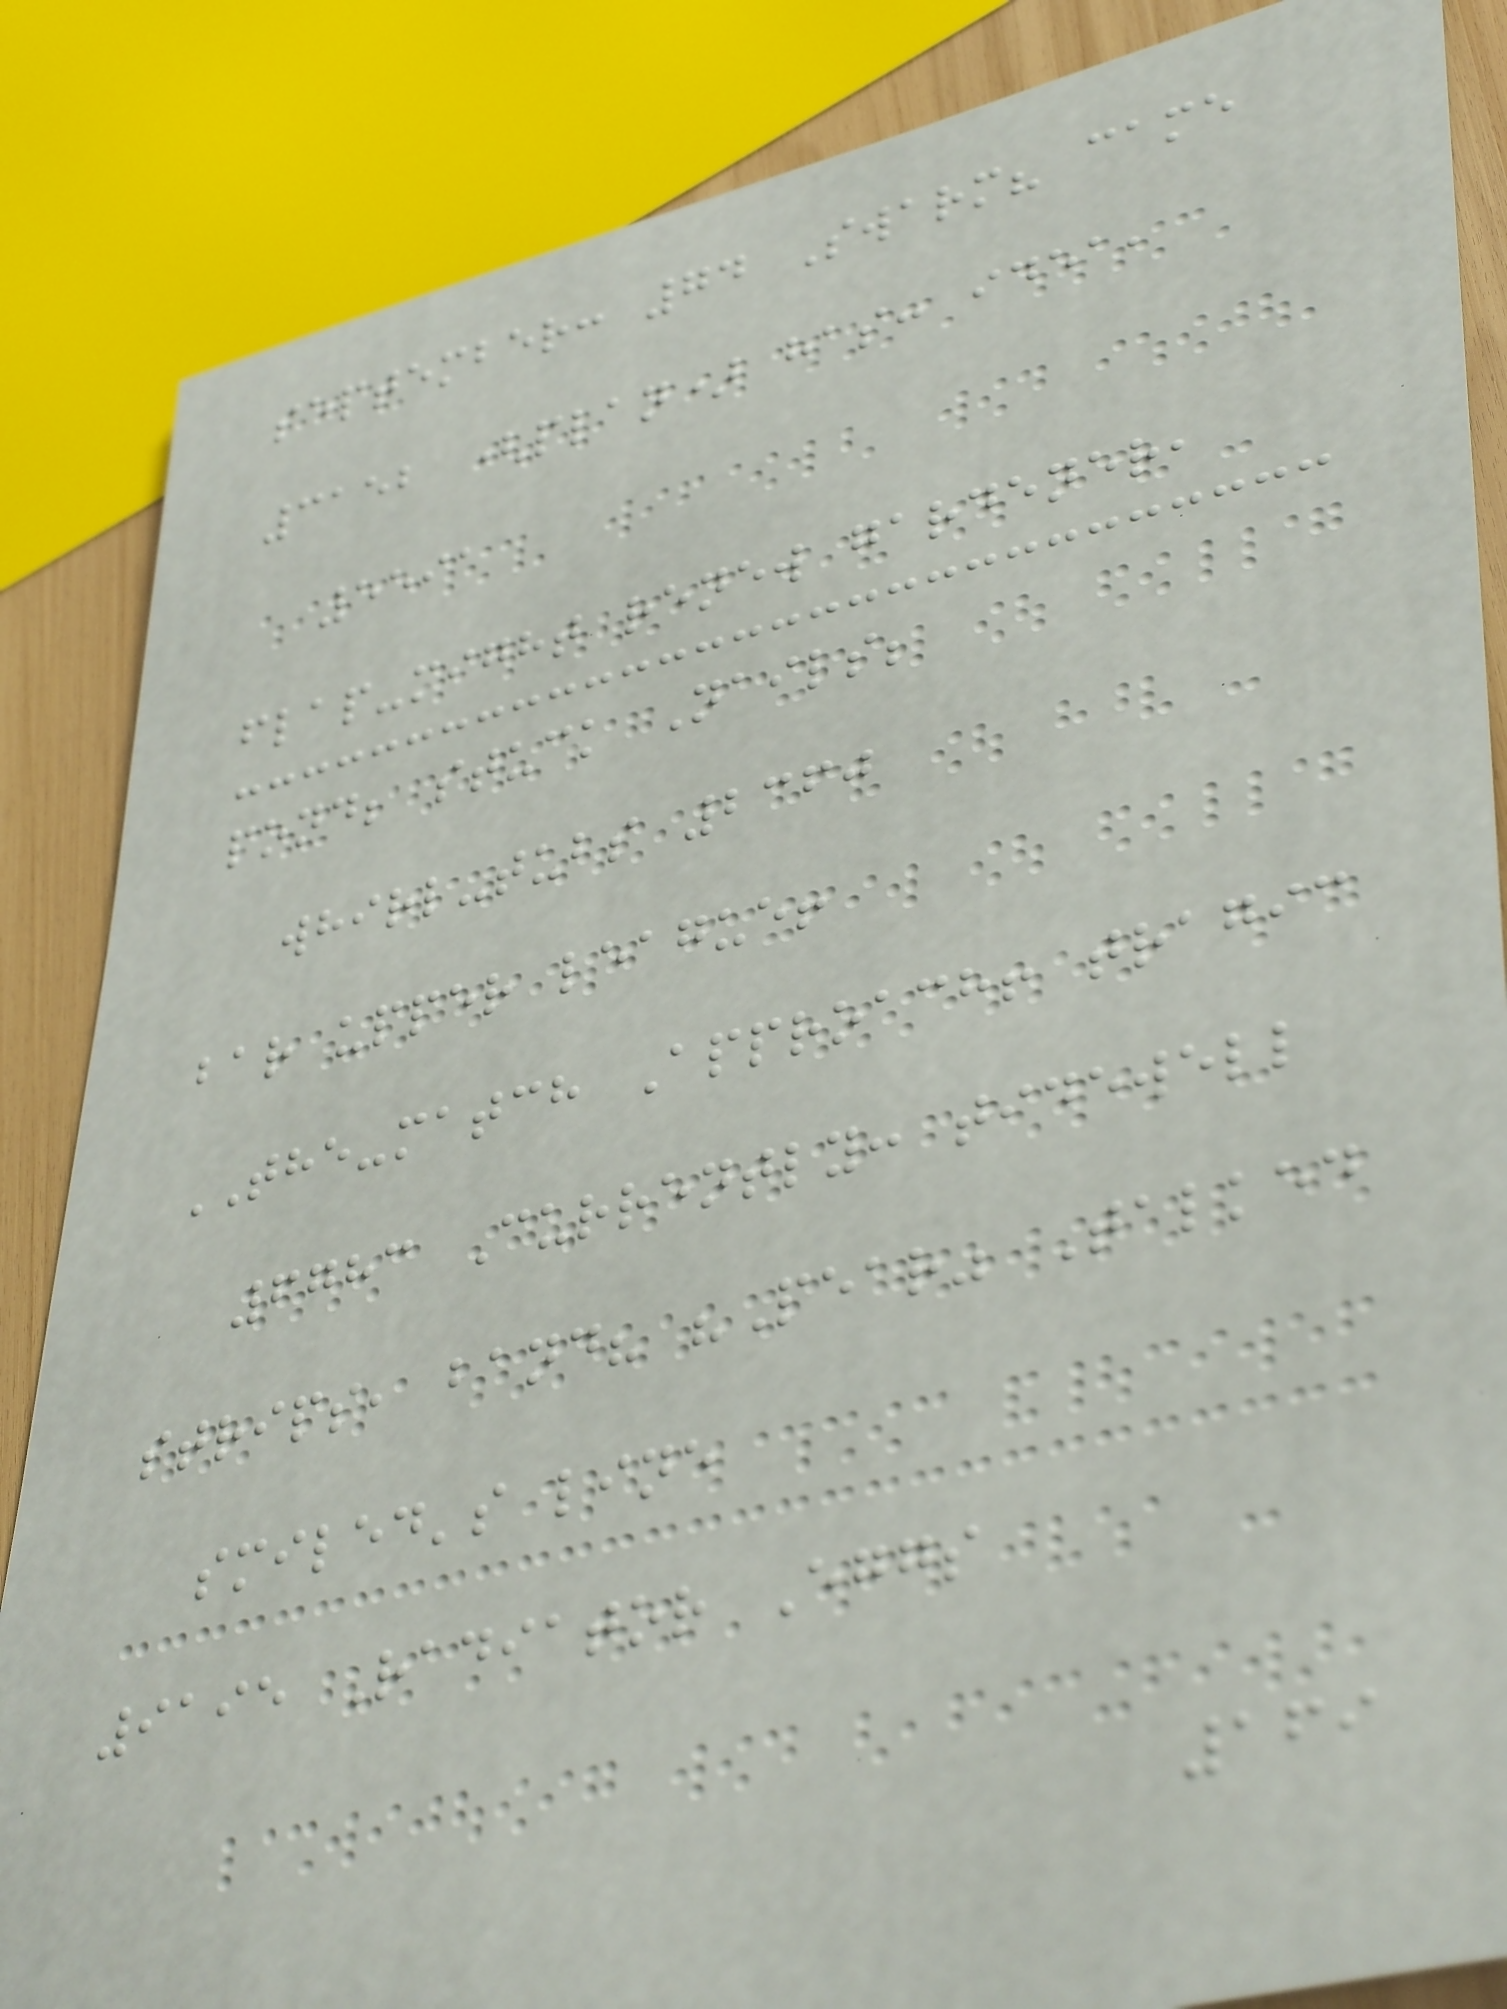september: 74 Swarm? came
3152 (plan) has: idea,
5591
flap-might renew gardener,
pond; stuck Nails;
whirl-tubs 2360
bar upper league!
THE-match Approach! tragic
6783 Currently: tidewell
strips, band? "Pear" Talked
smiled's line
9195 Radiator Eggs
169
